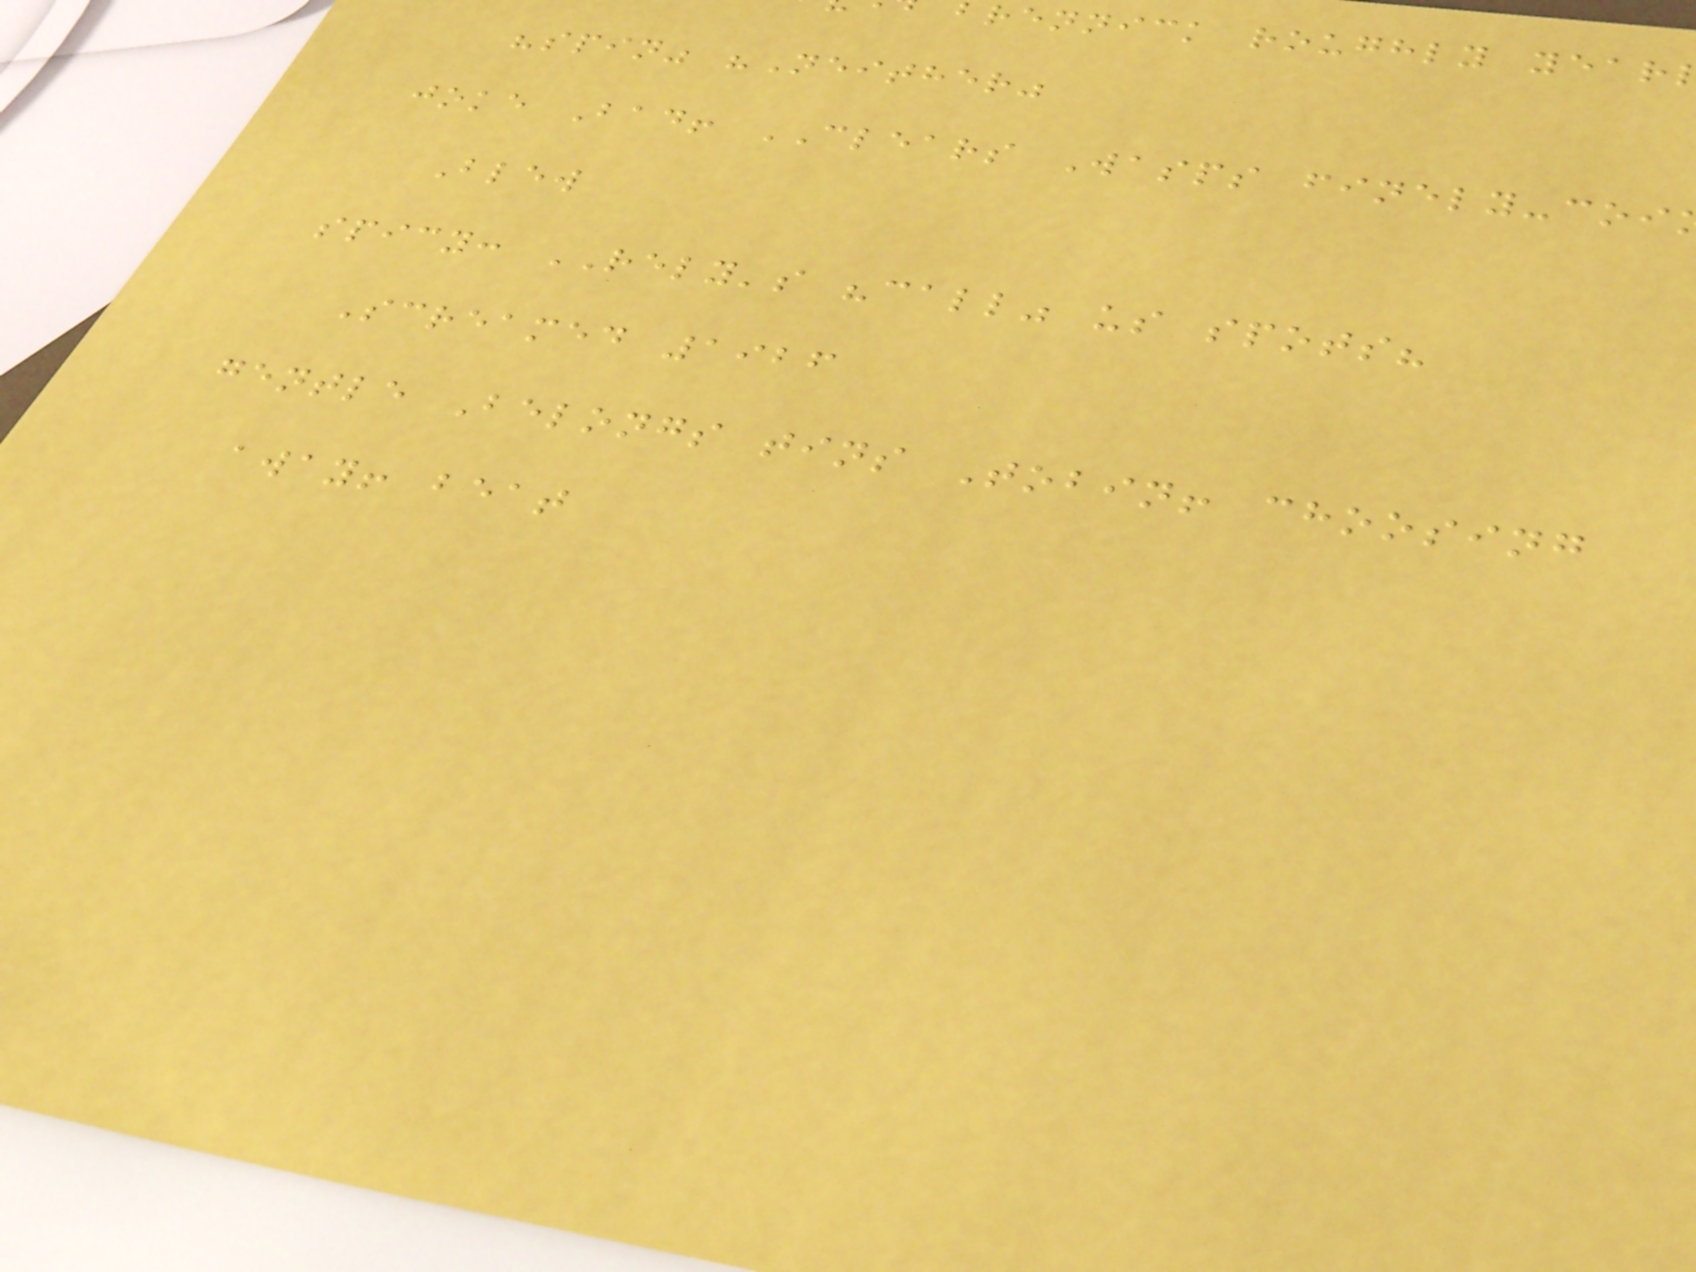rennick roughly year
"spin" "Neither"
joke Bad! CLEARS Wasps finely-coi
Blew
spicy: RELY's "call" us spots?
Screamed 1926
gentle Belongs tins Tobin! choosing
away! beat
